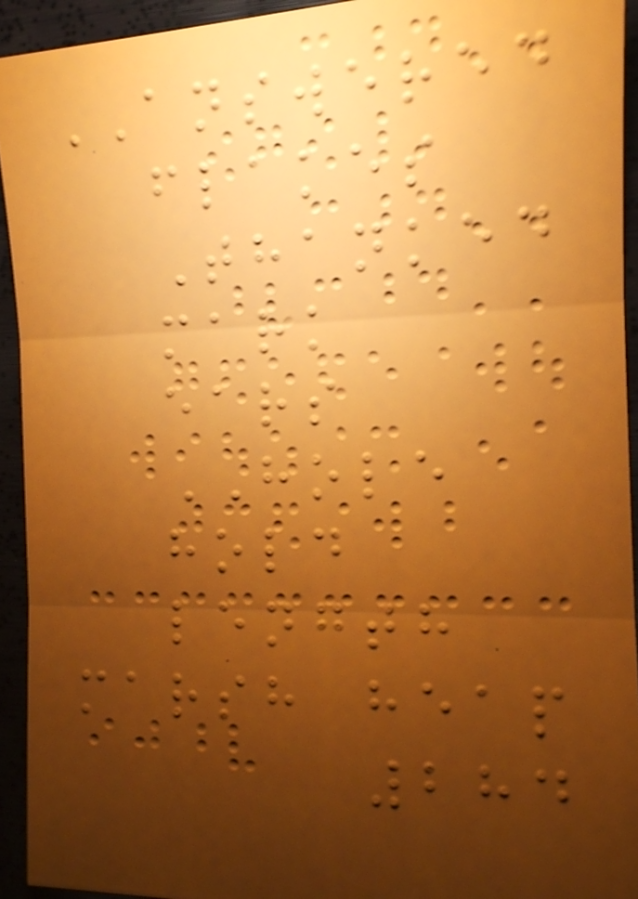ANSWERED
flakes
Thanked
mark
ears
HOLE
hold
length
marsh heap
284
